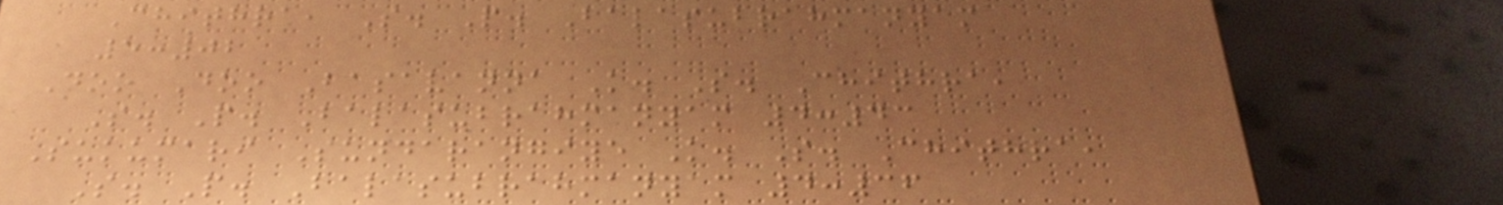Chithra, S. P. Balasubrahmanyam
5:02
Doo Doo Basavanna K. S. Chithra,
S. P. Balasubrahmanyam 4:43
Sukumari Sundarangiye K. S. Chithra,
S. P. Balasubrahmanyam 4:36
